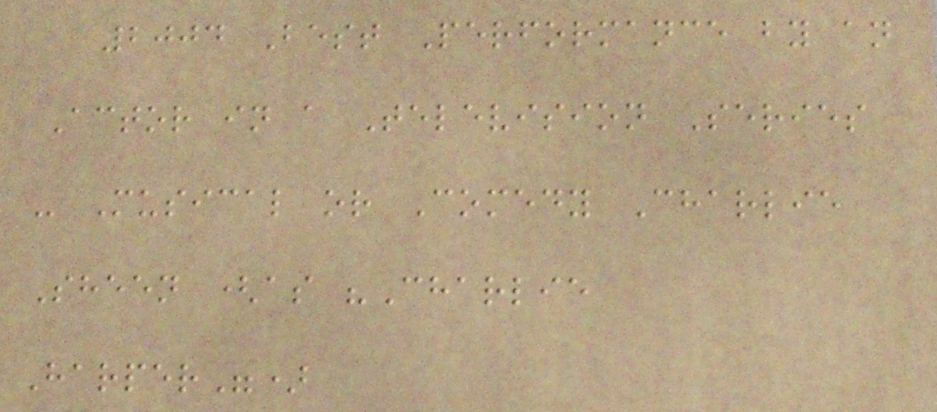2004 Best Performance by an
Actor in a Television Series
- Musical or Comedy Charlie
Sheen (as "Charlie
Harper")
